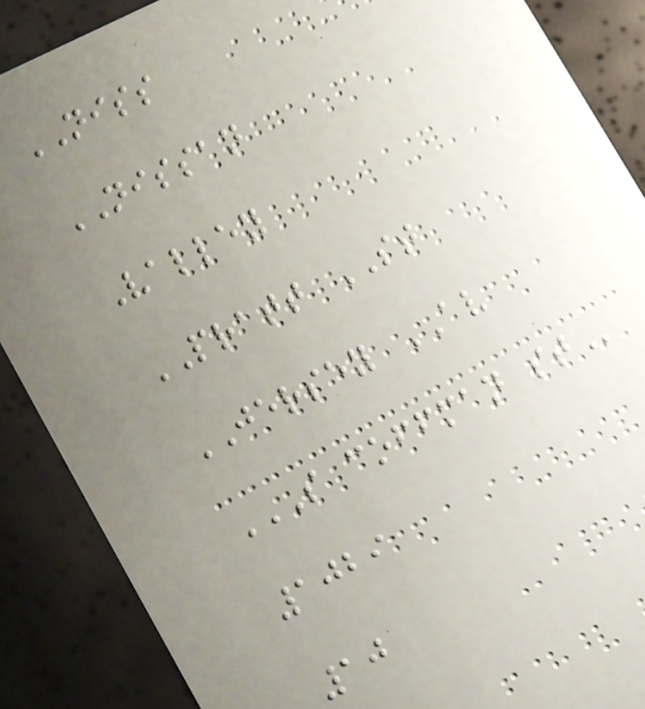NISS
NISSAN
Valley
PRATT ST
JERSEY AV
S COFFMAN ST
1029
10
